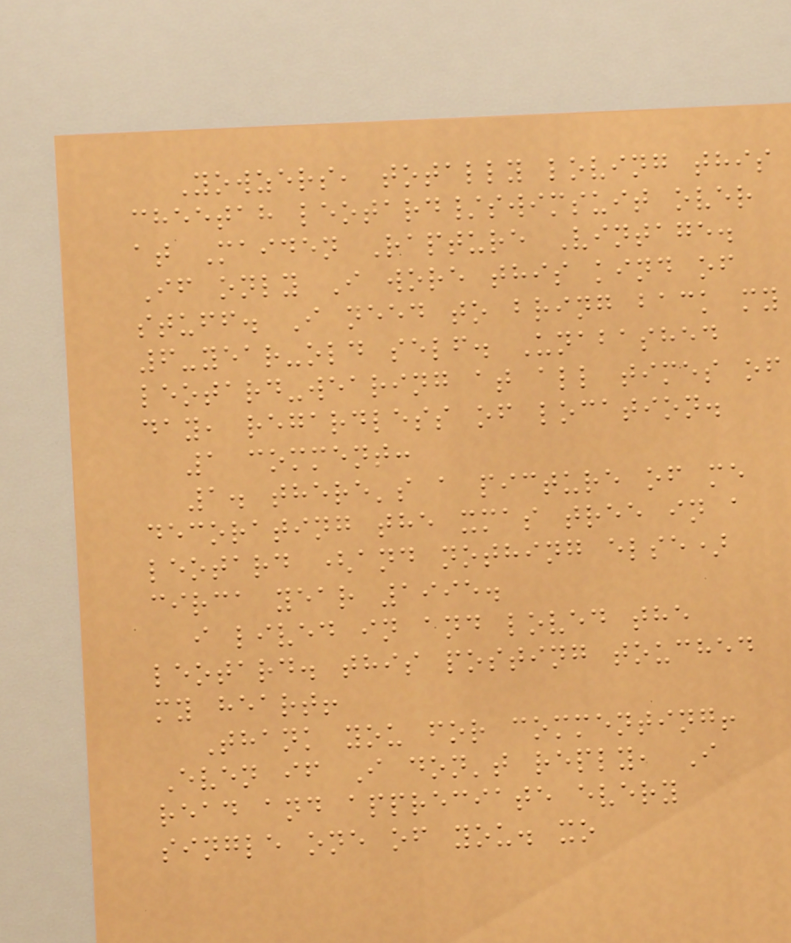Yowzers, totally loving this
cheetah leotard/swimsuit over
at Maiden Rapture Vintage.
If only I wore this kind of
stuff. I need to bring back my
6-year-old self. Unabashed
leotard-wearing at all times of
day, regardless of location.
1 comment:
1. there's a picture of me
decorating the xmas tree in a
leotard (and nothing else)
circa year 1995.
i lived in and loved the
leotard. this posting touched
my heart!
Thank you for commenting!
Even if I don't reply, I
read and appreciate every
single one of you. xo
